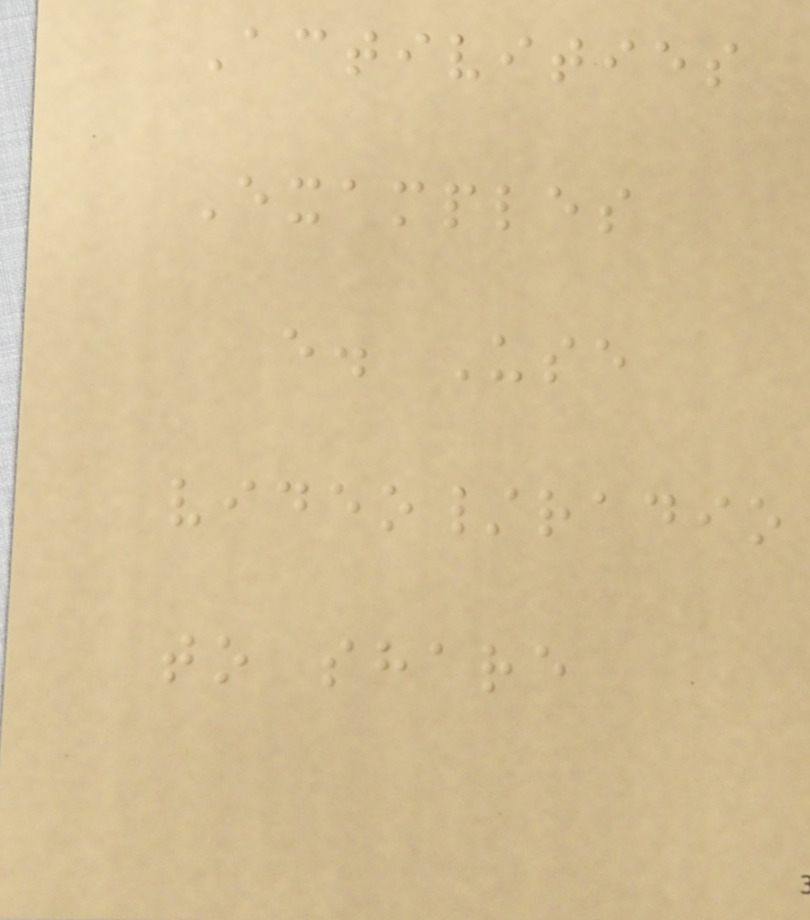Activities
Examples
e. Use
video/radio
to share
